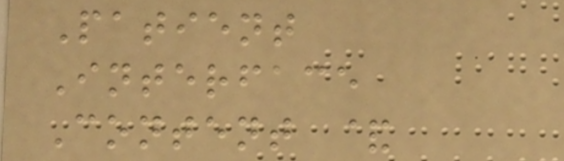Patient
Interface
Content &
